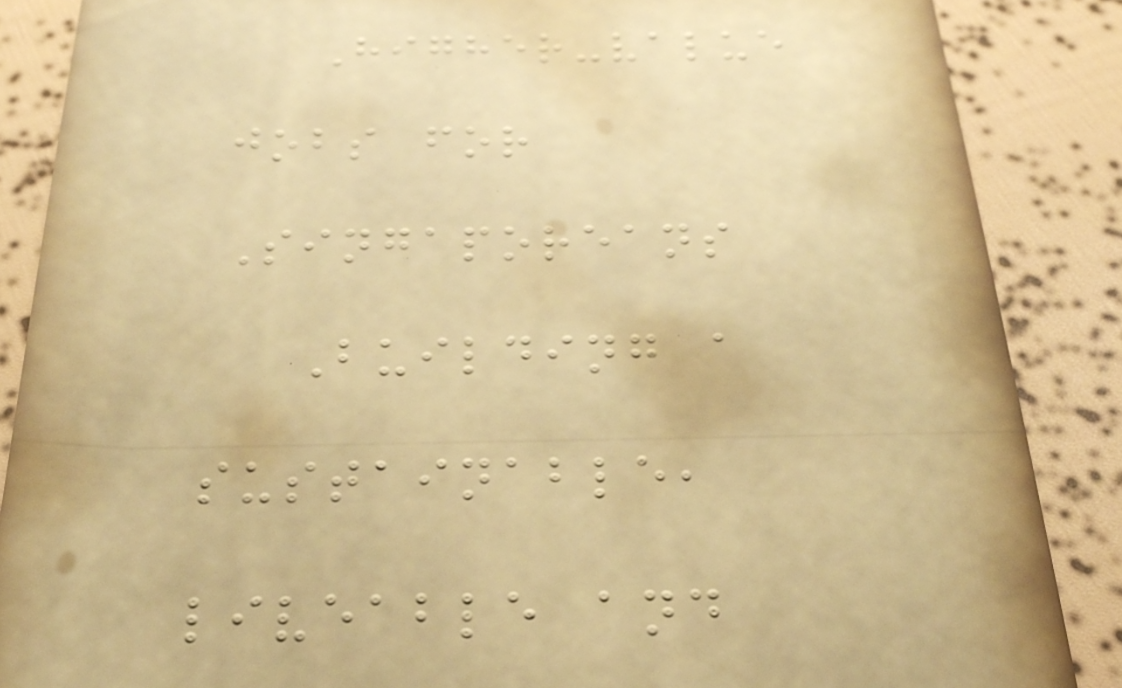Higher-value
jobs for
Singaporeans
Building a
sustainable,
liveable and
